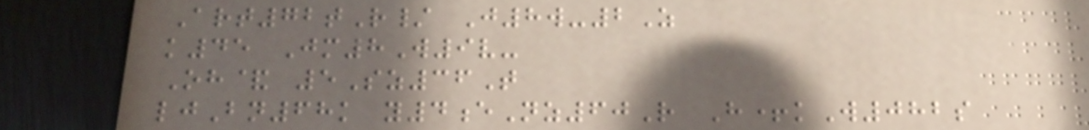Art72tR/ J8w-2Z
k45 Jm8W9v-
Oh& 5Sz36T
ljBn68k y4eNz60R H+kW082s
